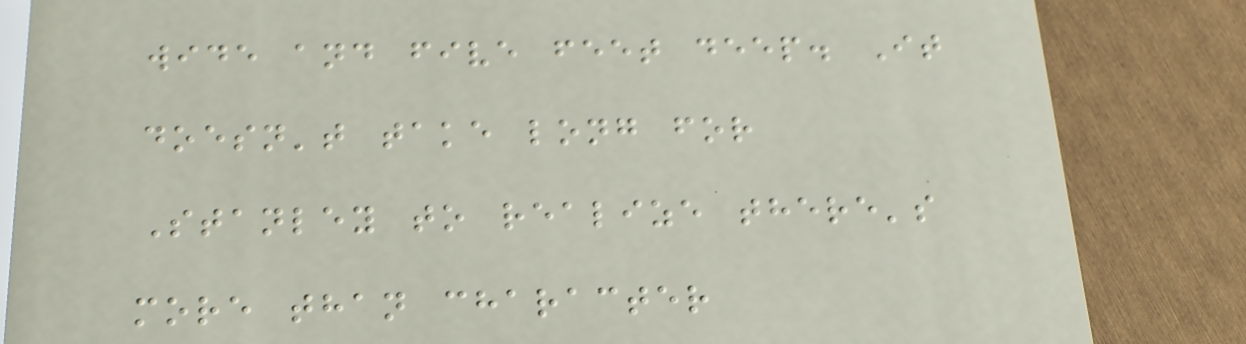wide and five feet deep. It
doesn't take long for
Stanley to realize there's
more than character
